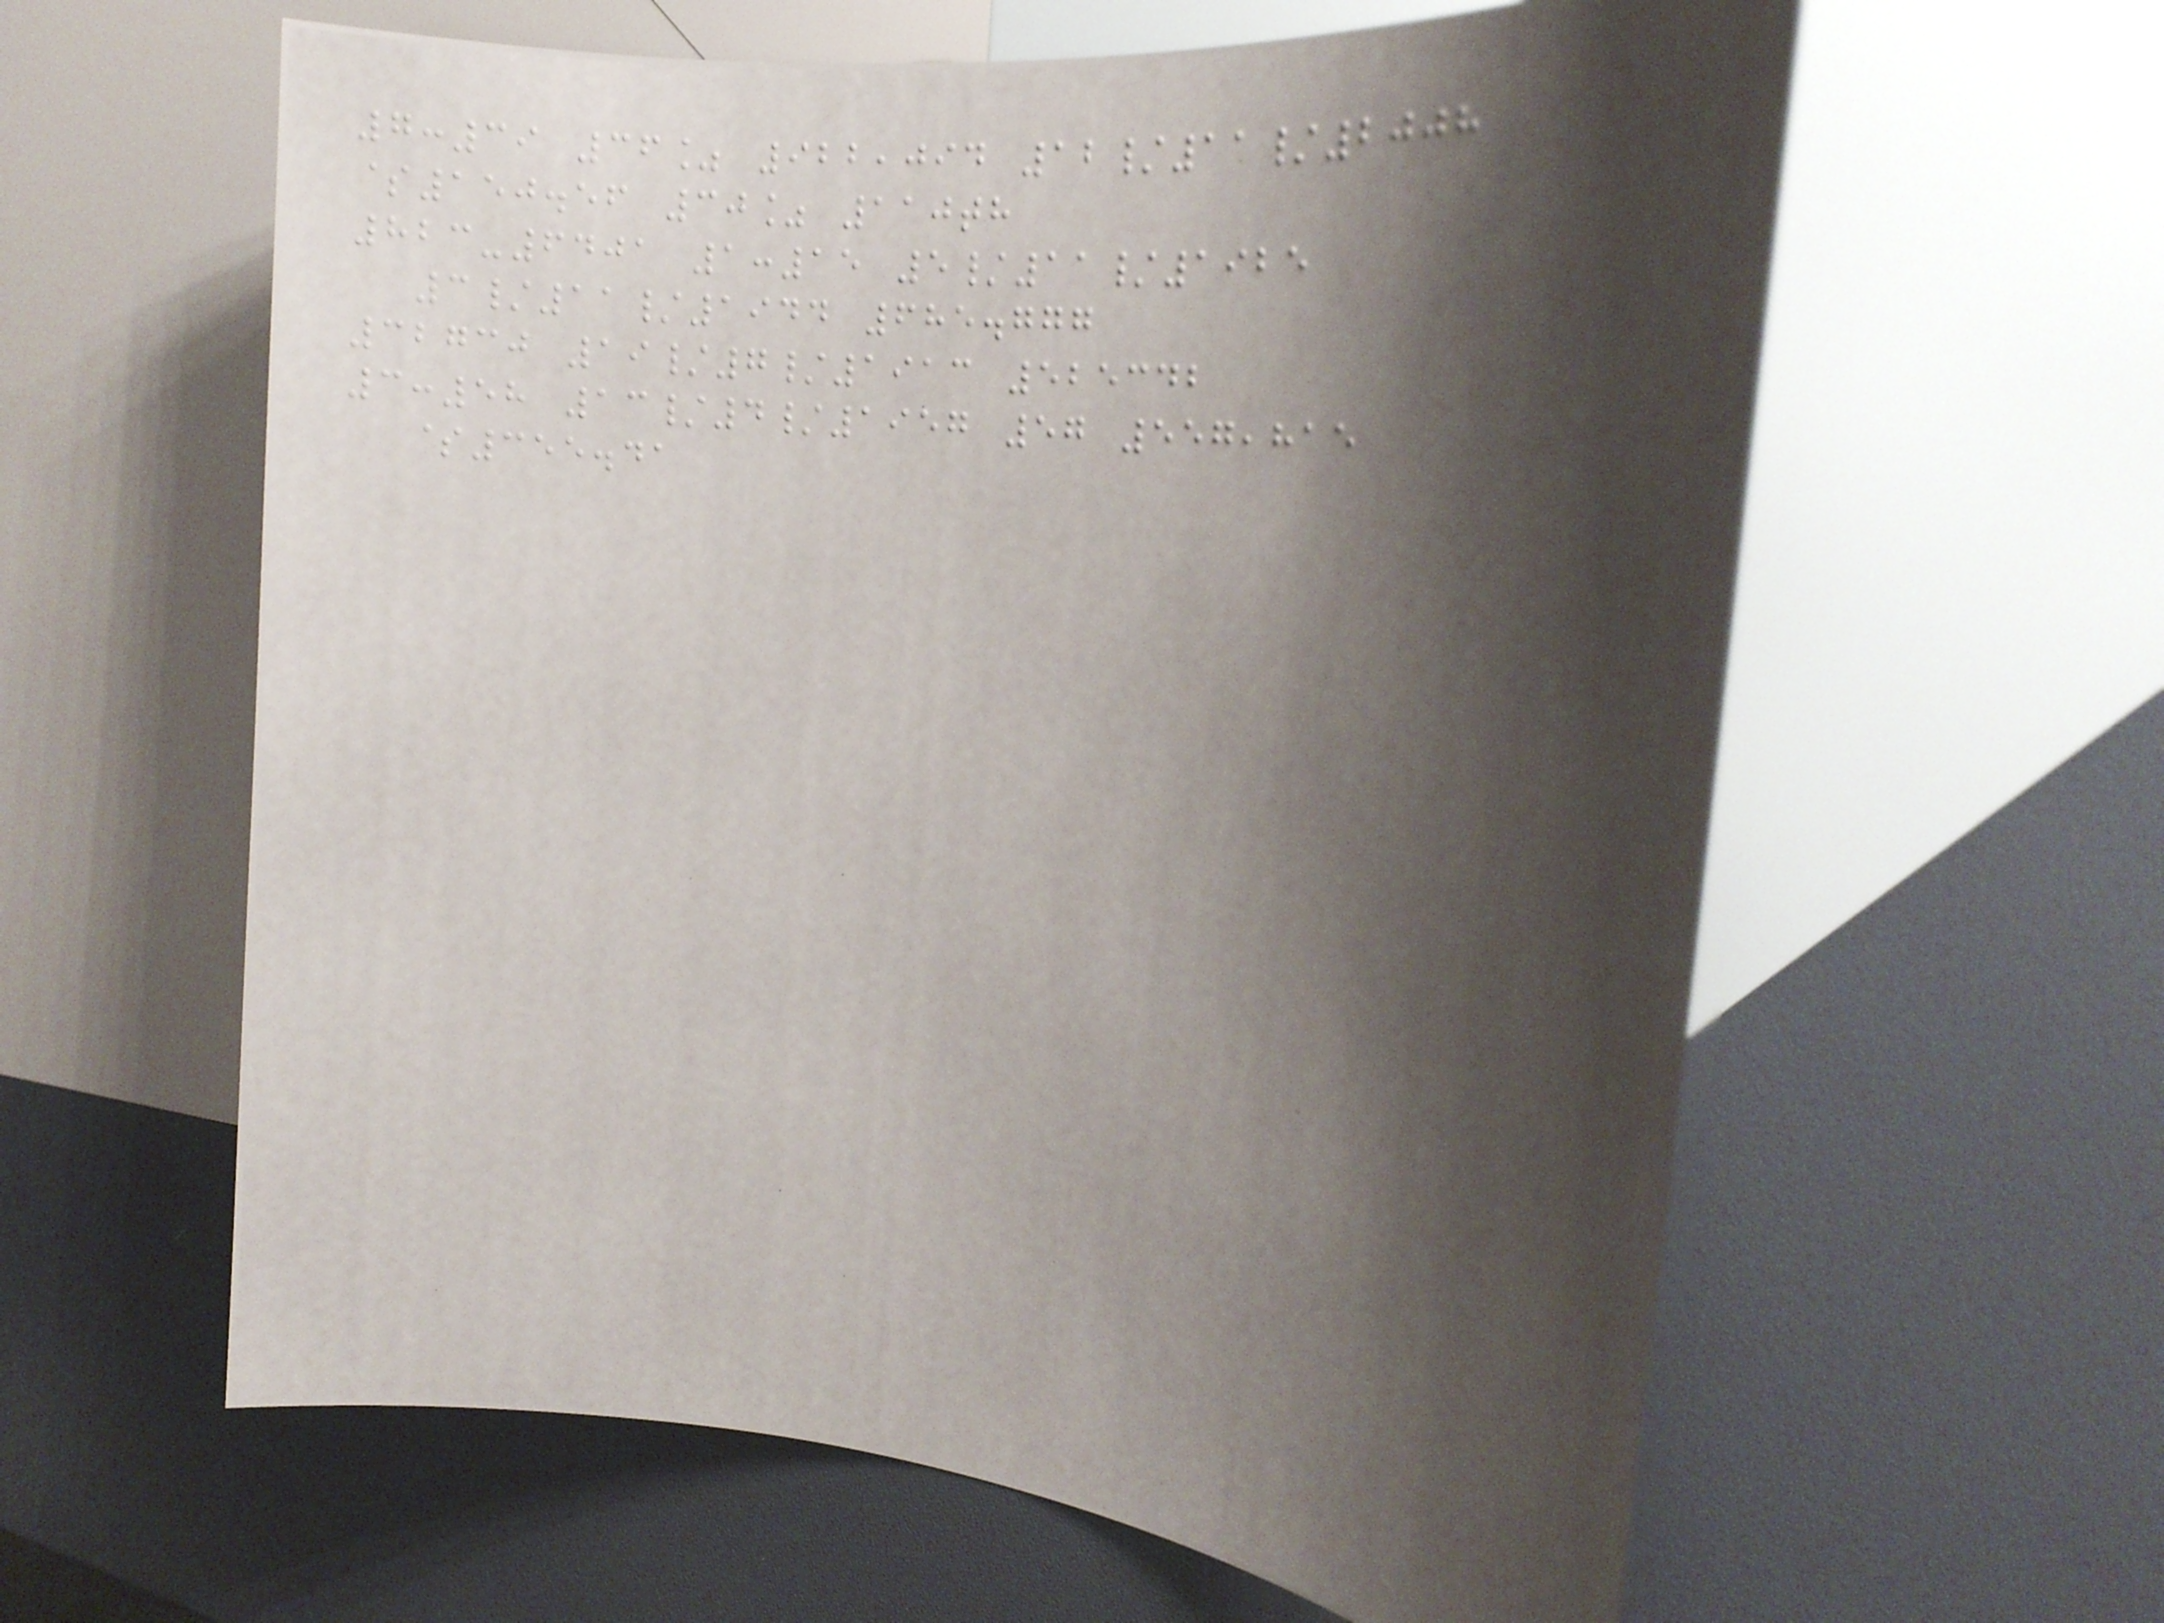7:39 36% 922,094 12/11/2008
$150.56 30% 110th
823-6401 1:15 5/11/1925
3/11/1944 685.777
32730 19/7/1913 525342
3:58 13/4/1957 57 557,815
$355.41
